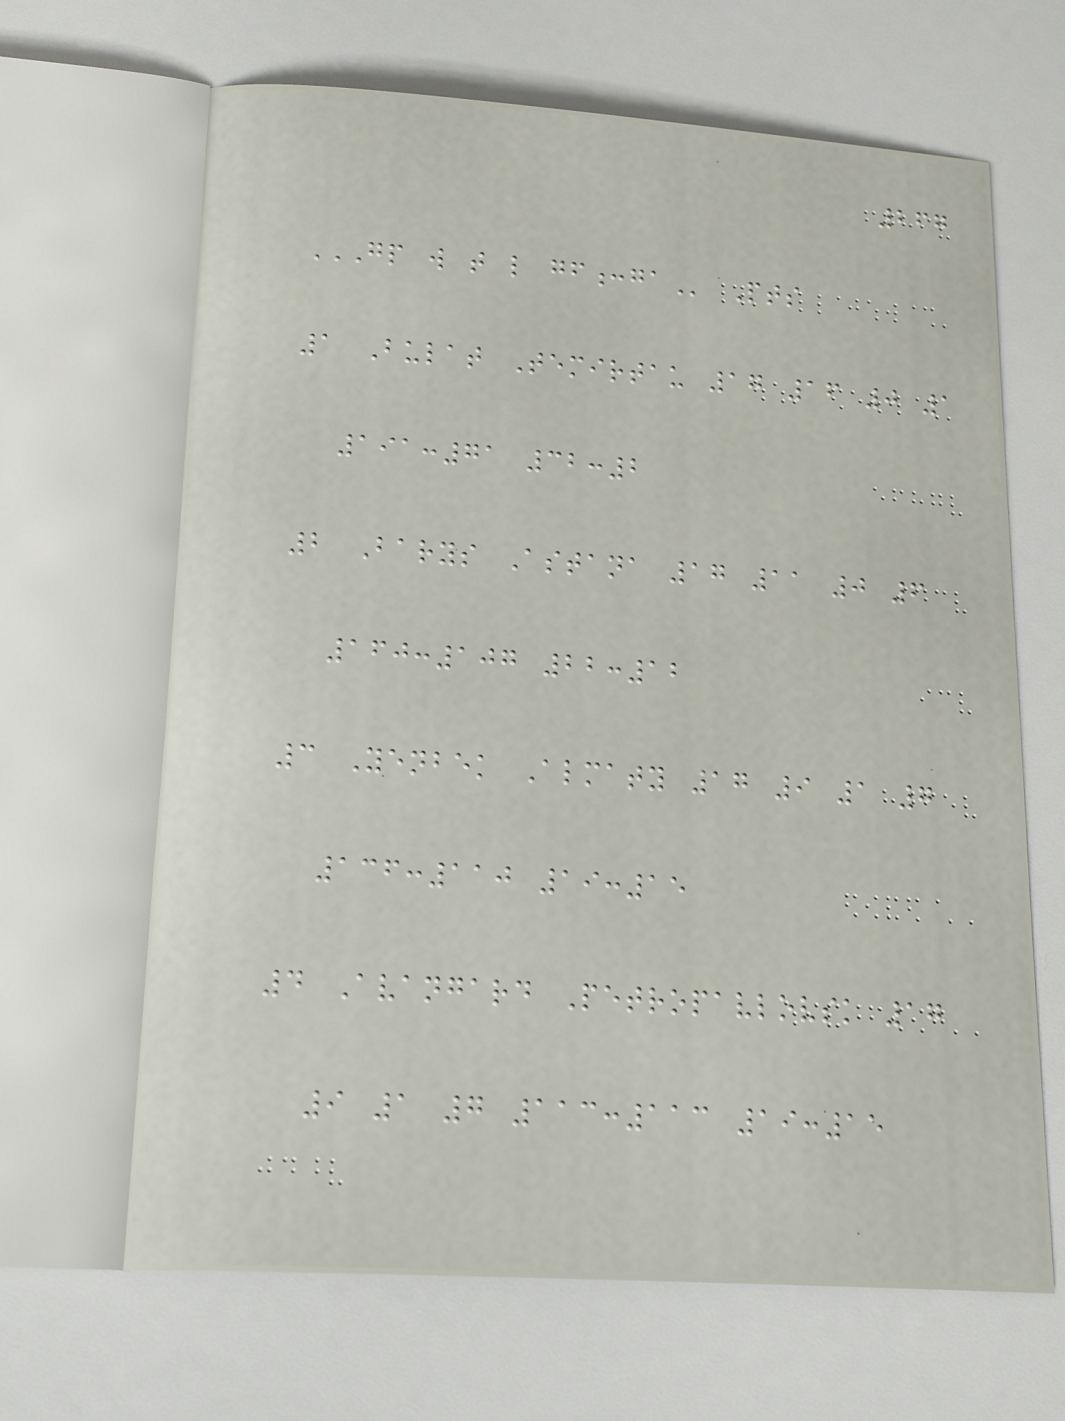267
GP W T L GF:GA Pts
1 Bulat Temirtau 17 16 0 1
191:71 32:2
2 Barys Astana 17 11 0 6
160:107 22:12
3 Yenbek Almaty 17 9 1 7
136:110 19:15
4 Avangard Petropavlovsk 17
9 1 7 113:113 19:15
